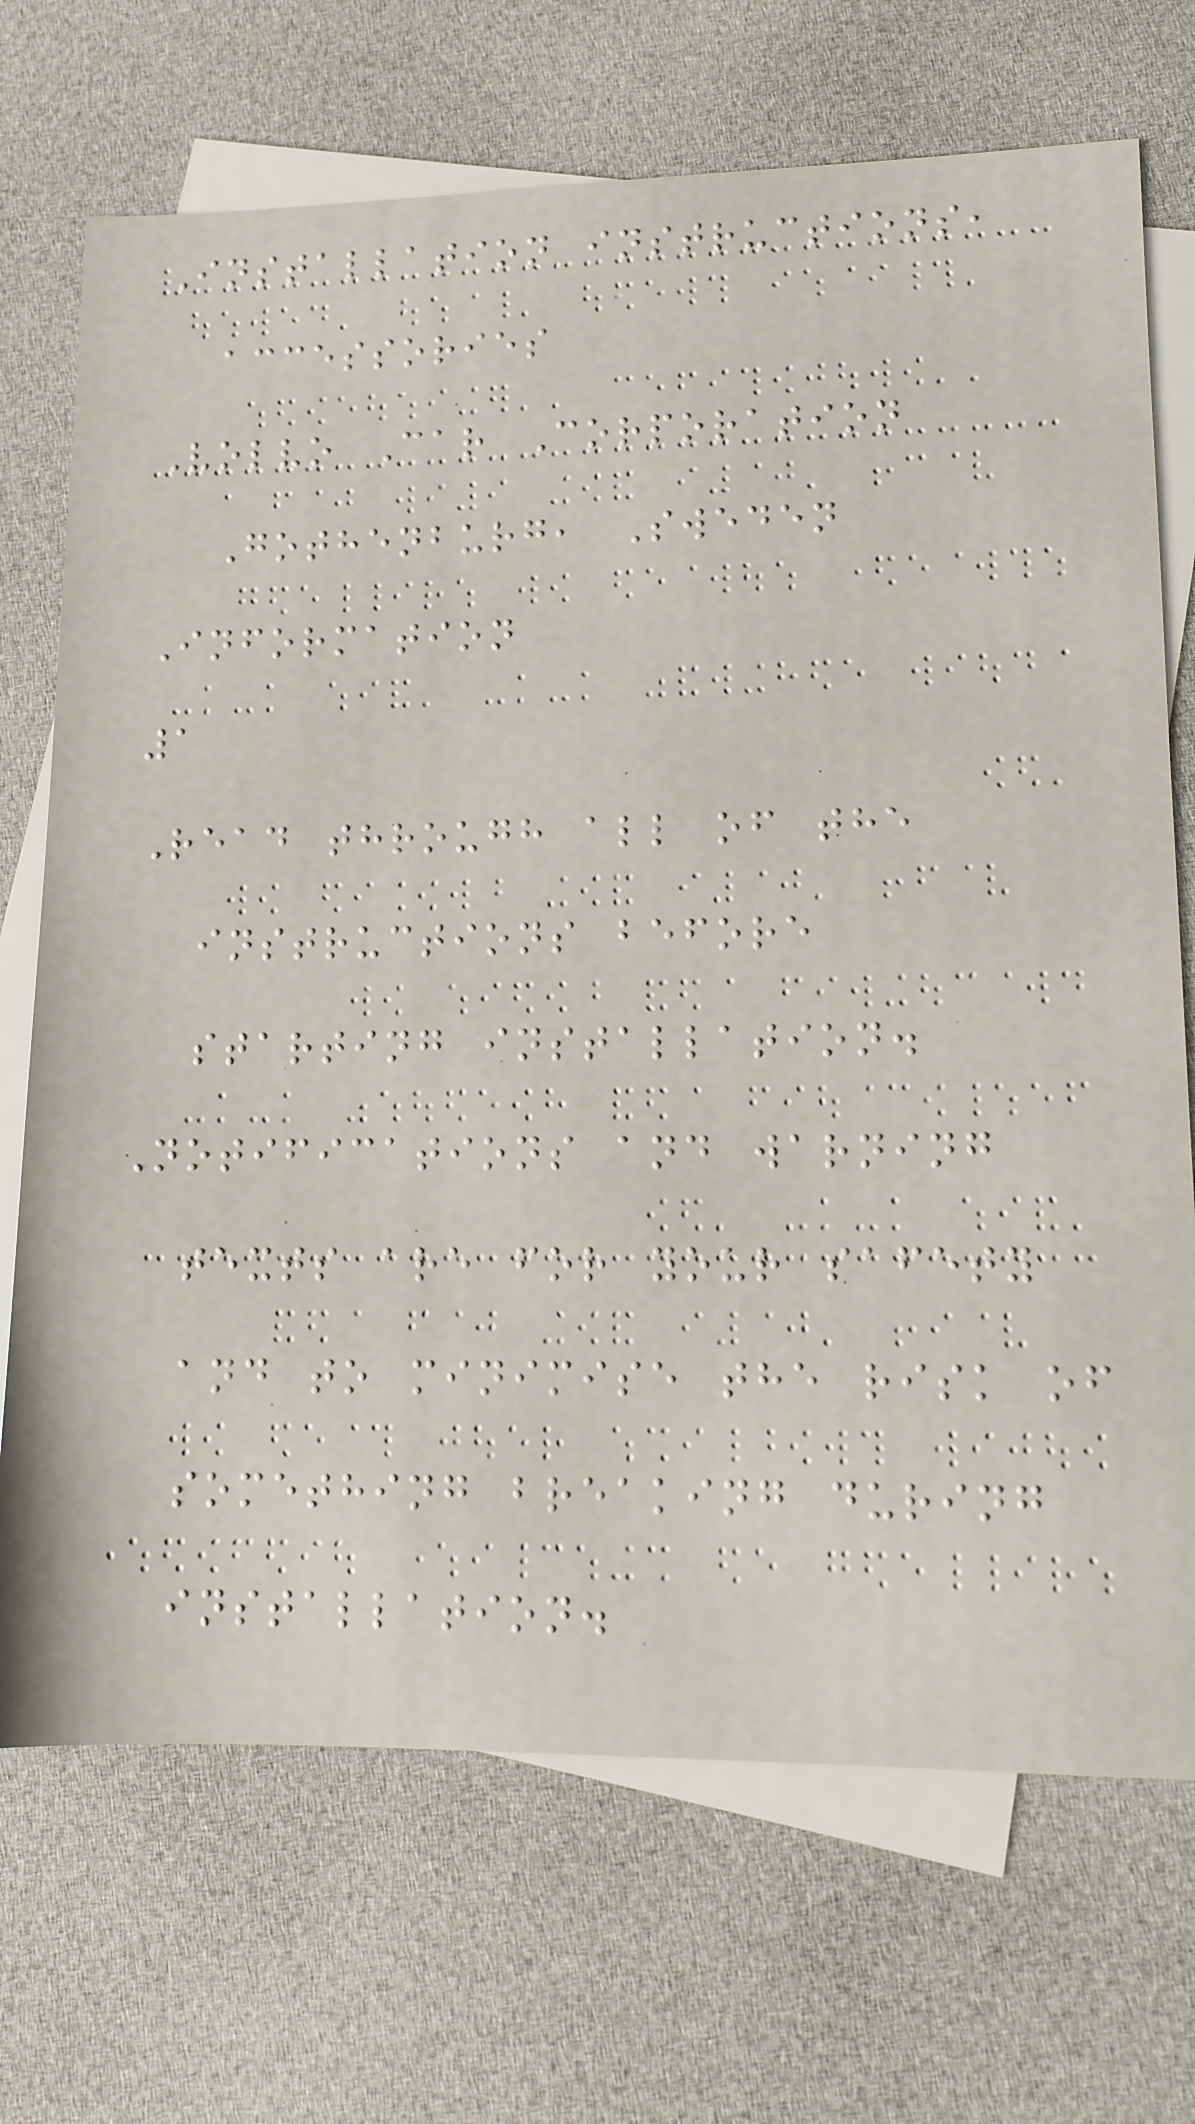Installation instructions,
accessories
Volvo Car Corporation
Gothenburg, Sweden
Information
1
Read through all of the
instructions before
starting installation.
Notifications and warning
texts are for your safety
and to minimise the risk of
something breaking during
installation.
